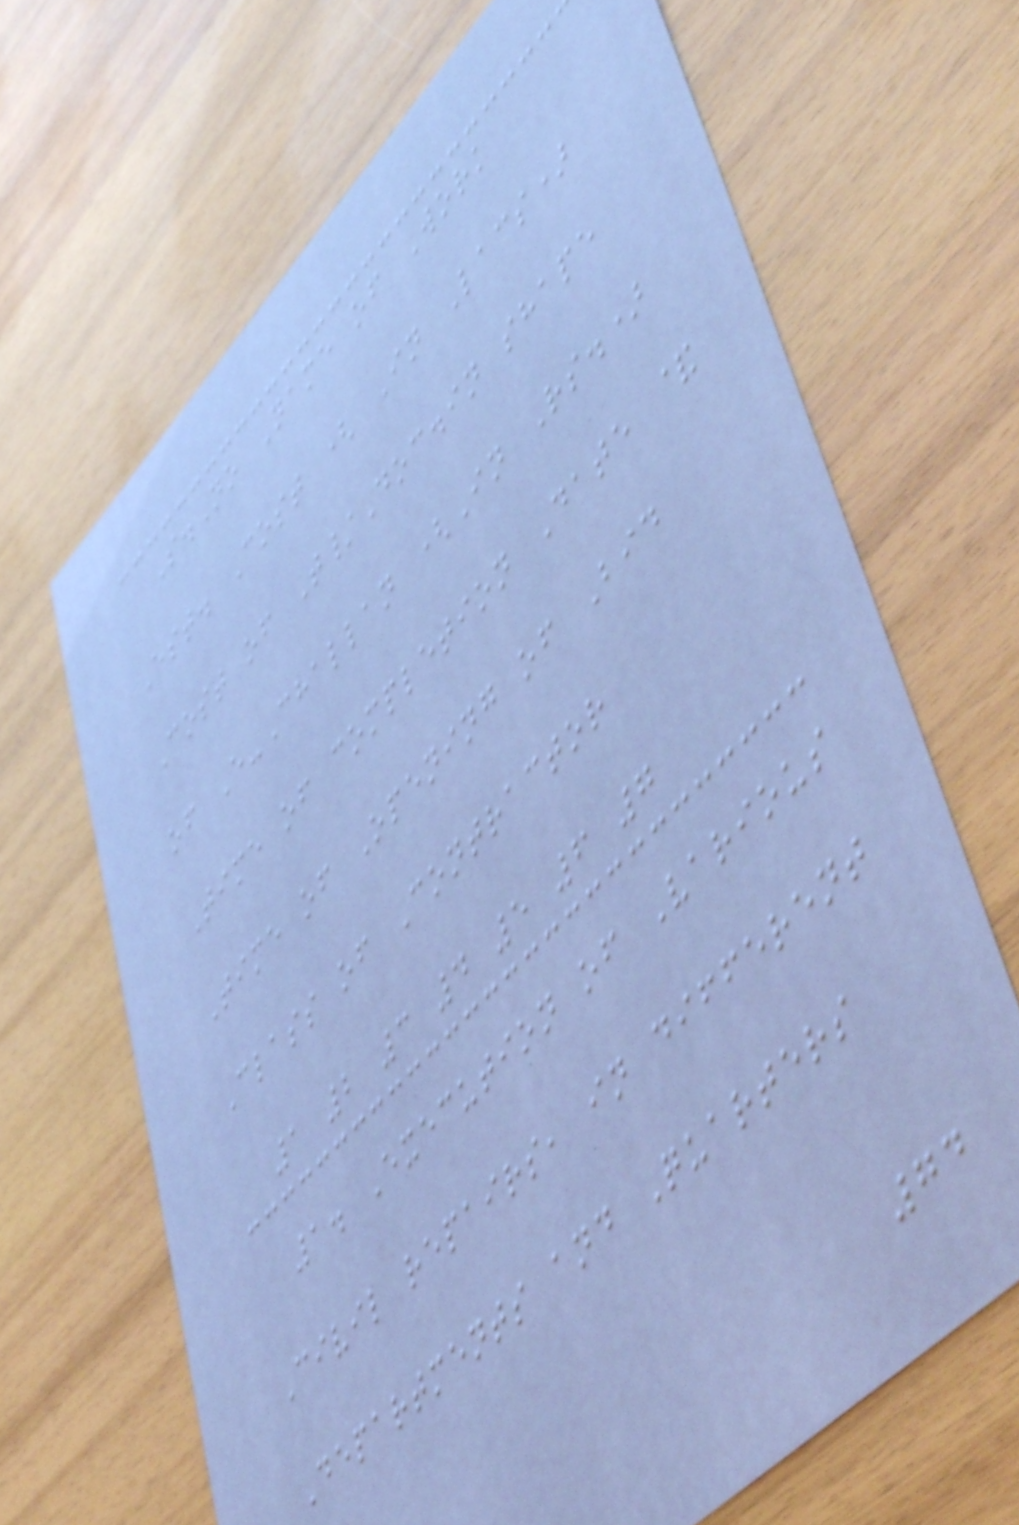S.No Name of Work
Est. Cost ( In Lacs)
Cost of T/Doc.in shape
of E-Challan (In Rs.)
Time of completion Date &
Time of Opening of Bid
Class of Contractor
1 2 3 4 5 6 7
1. Execution of Various
Civil repairs, in different
Departments and Quarters
74
